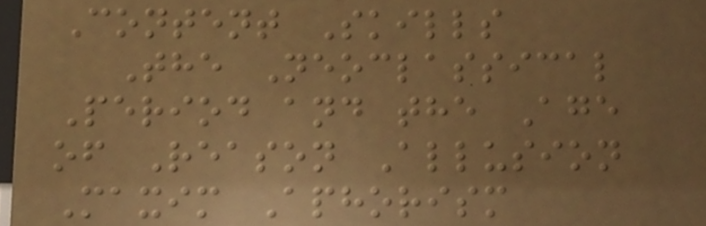Content Skills
The Neoclassical
Period and the Age
of Reason Allusion
Maxim Aphorism
